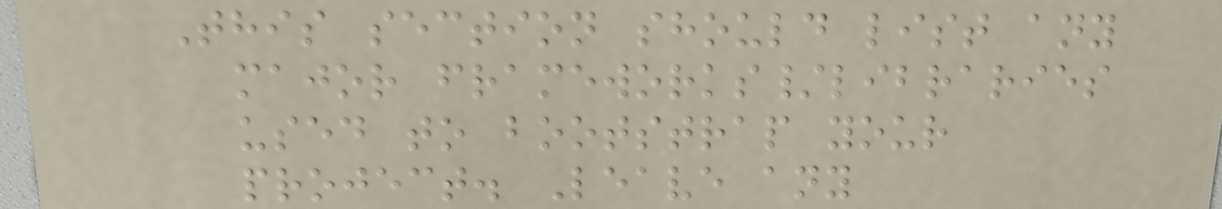This section should list any
major frameworks/libraries
used to bootstrap your
project. Leave any
